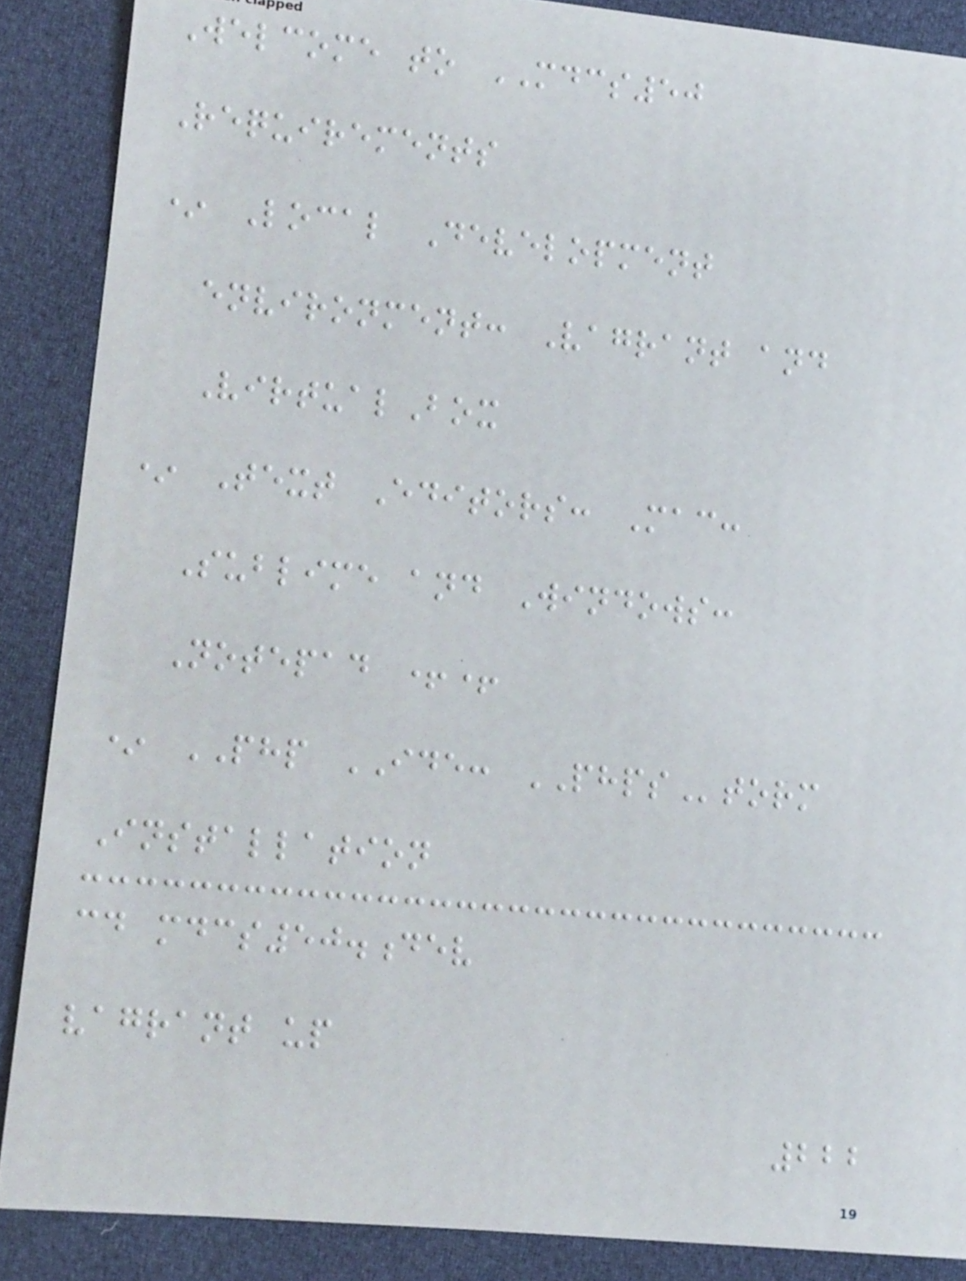Welcome to MDCS50
Requirements
* Local Development
environment: Vagrant and
VirtualBox
* Text Editors: Mac:
Sublime and Windows:
Notepad ++
* PHP IDE: PHPStorm
Installation
cd mdcs50.dev
vagrant up
222
